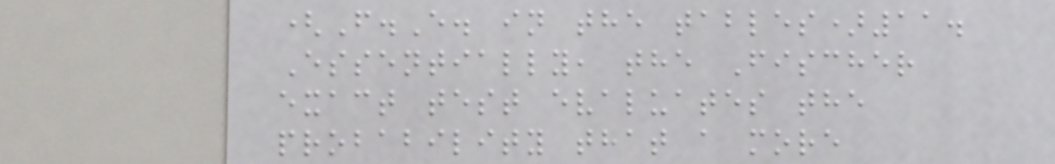(F.E. in the tables)11.
Essentially, the Fischer
exact test evaluates the
probability that a more
